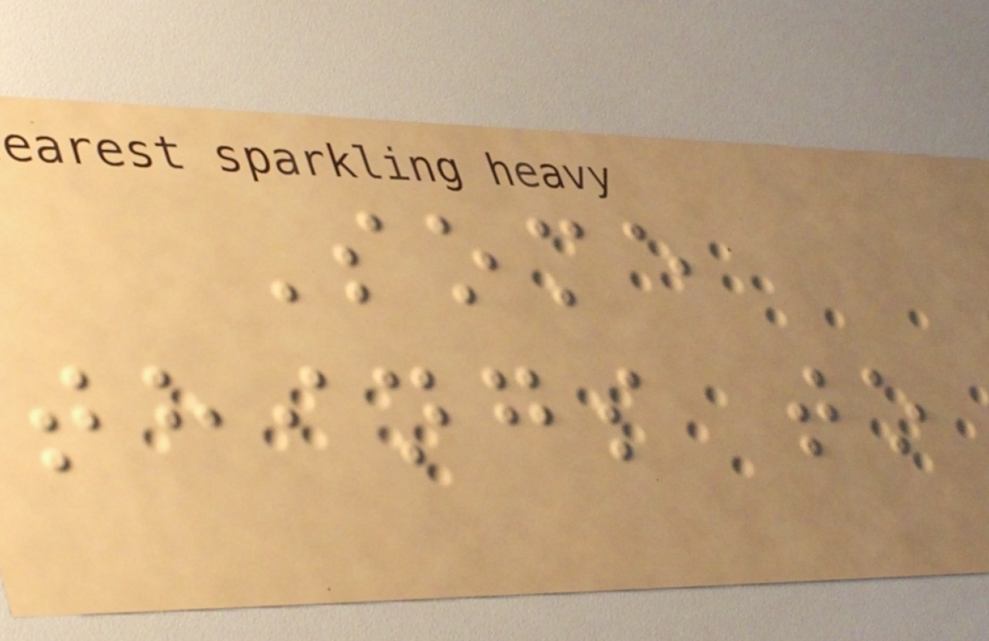Some
things to
